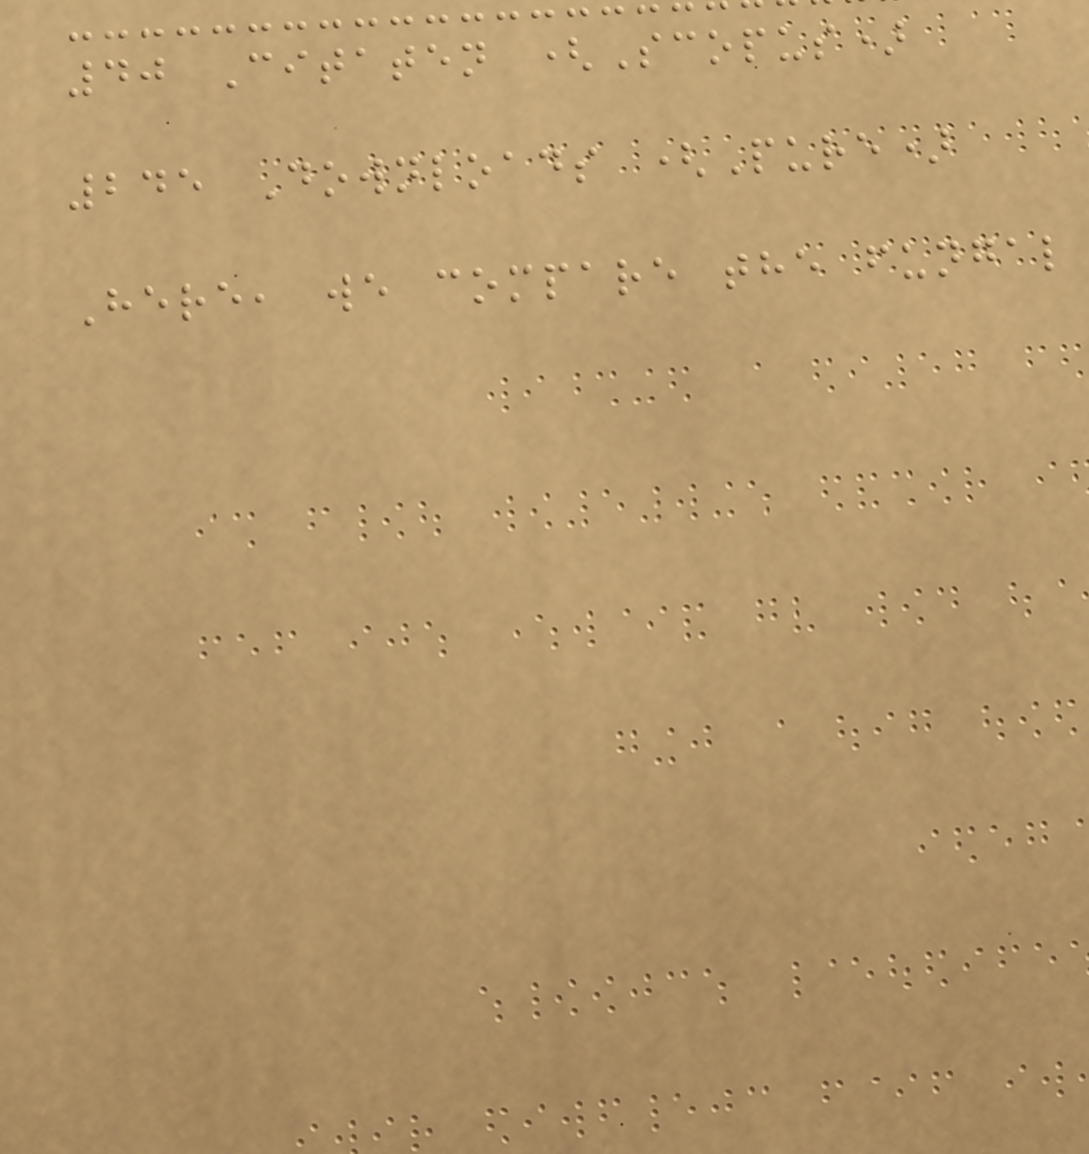40 Citaten (Scopus)
245 Downloads (Pure)
Here, we compare the fungal
